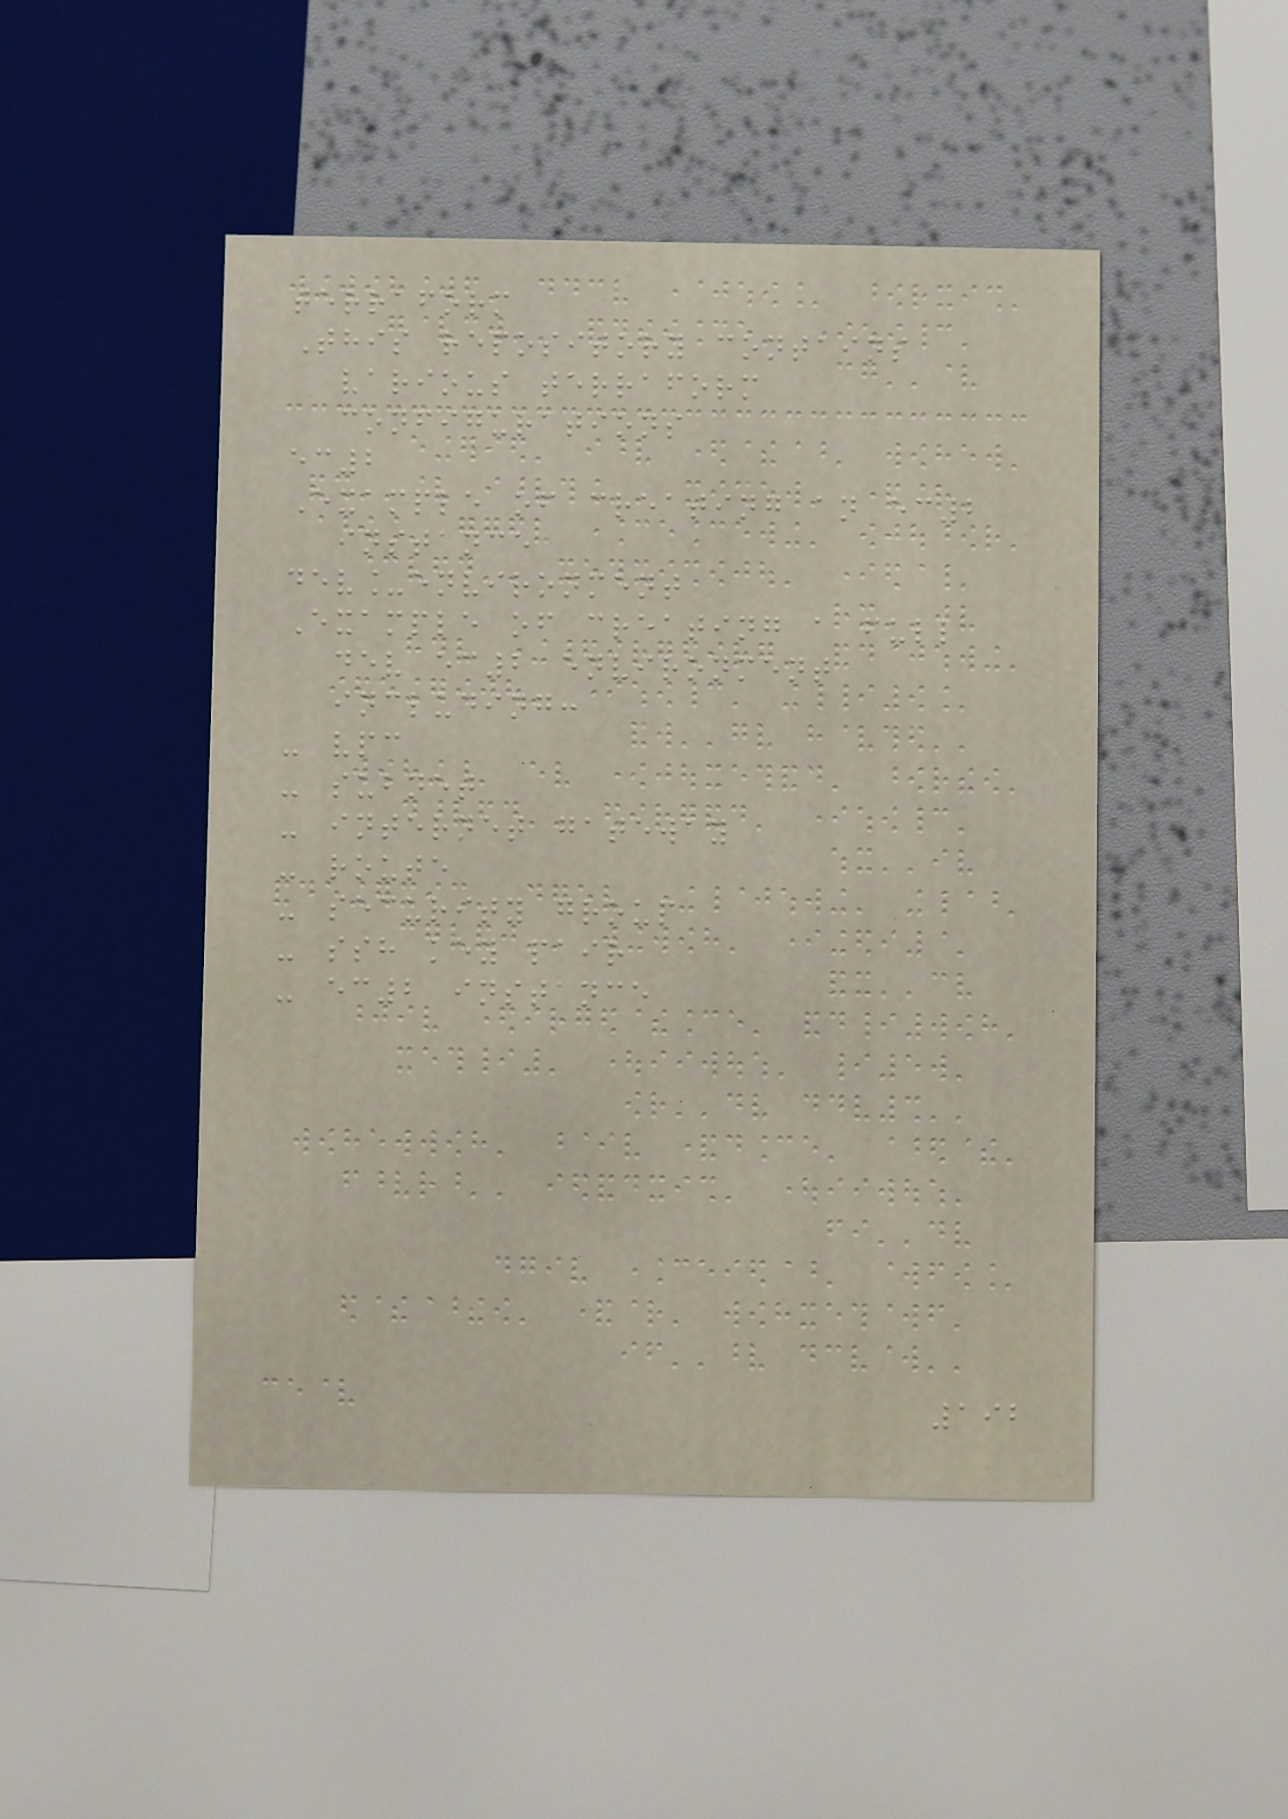terraform
This repository contains
various terraform
configurations
ec2
Example of creating an ec2
instance
dev_environment
Example of creating a full
dev ec2 environment
including:
- vpc
- subnet
- internet gateway
- route
- security group
- ssh key pair
- ec2 instance
192
